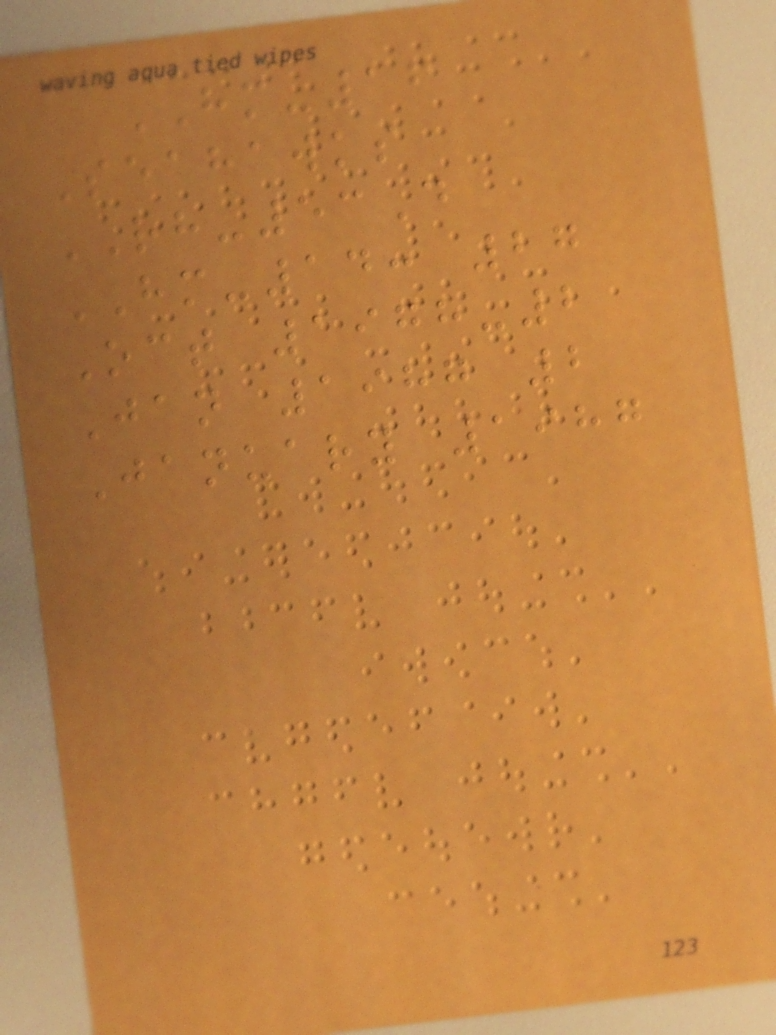HM-16
Seahawks
RH-53D
HM-14: 27
Oct 1978-2
Jan 1987 2
January 1987
